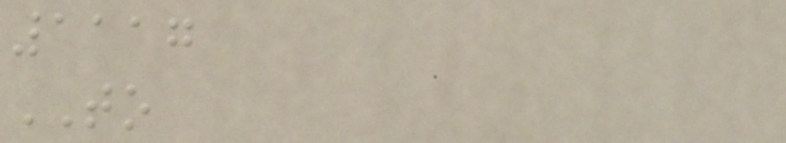1117
TO
